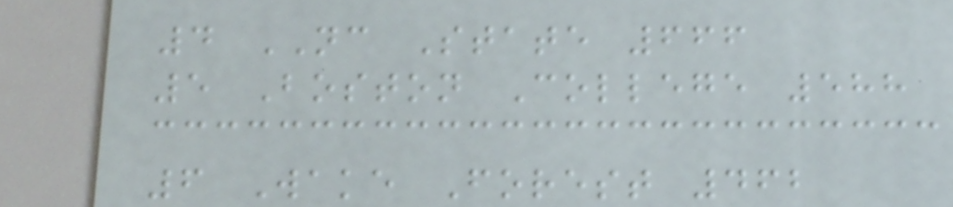4 NC State 666
5 Boston College 588
6 Wake Forest 462
